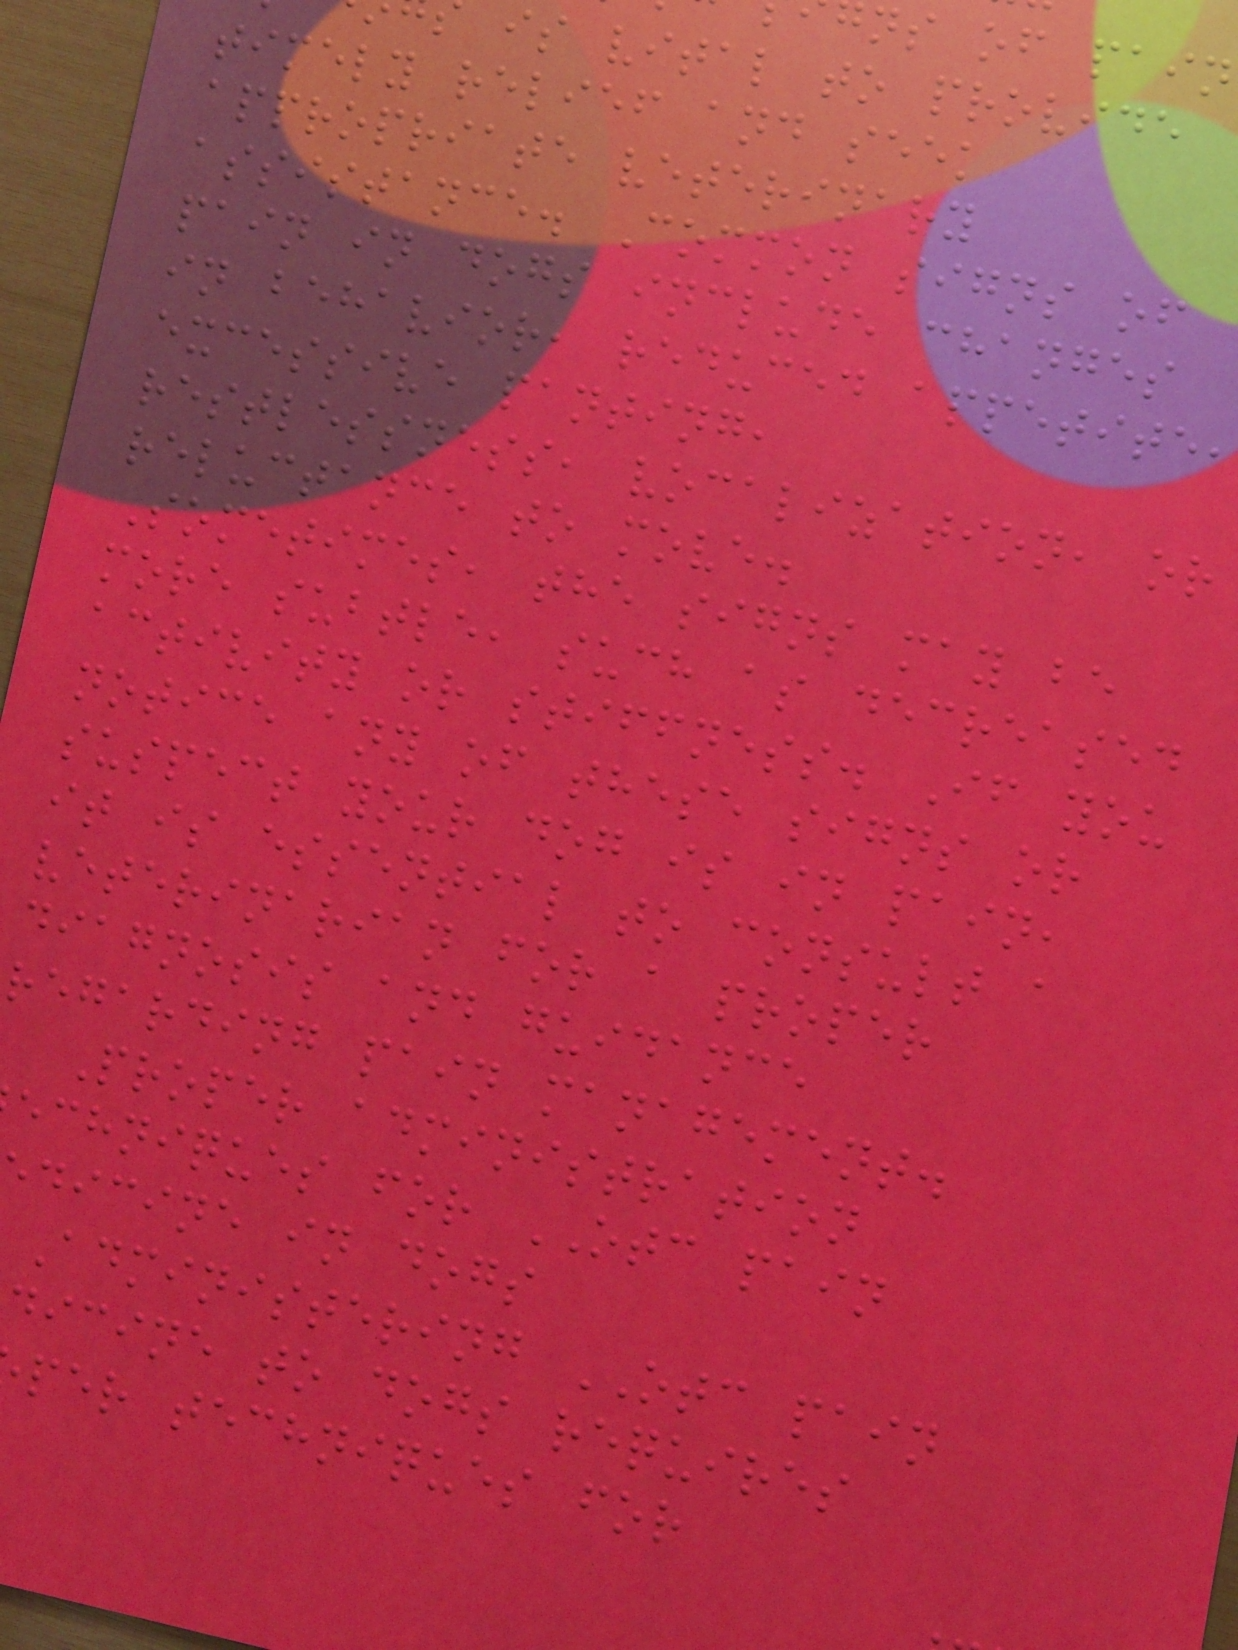ns of pain
is vital to provide
timely relief and seek
appropriate veterinary
assistance. Common signs of
pain in dogs include changes
in behavior, reduced appetite
excessive panting,
restlessness, vocalization, or
reluctance to move.
Sometimes, the signs may be
more subtle, such as decreased
activity or stiffness. If you
notice any of these signs or
suspect your dog is in pain,
it is essential to consult a
veterinarian for a proper
diagnosis and guidance
regarding pain management.
Proper administration
echniques for OTC pain
dicine in dogs
Administering OTC pain
dicine to dogs requires
per techniques for
